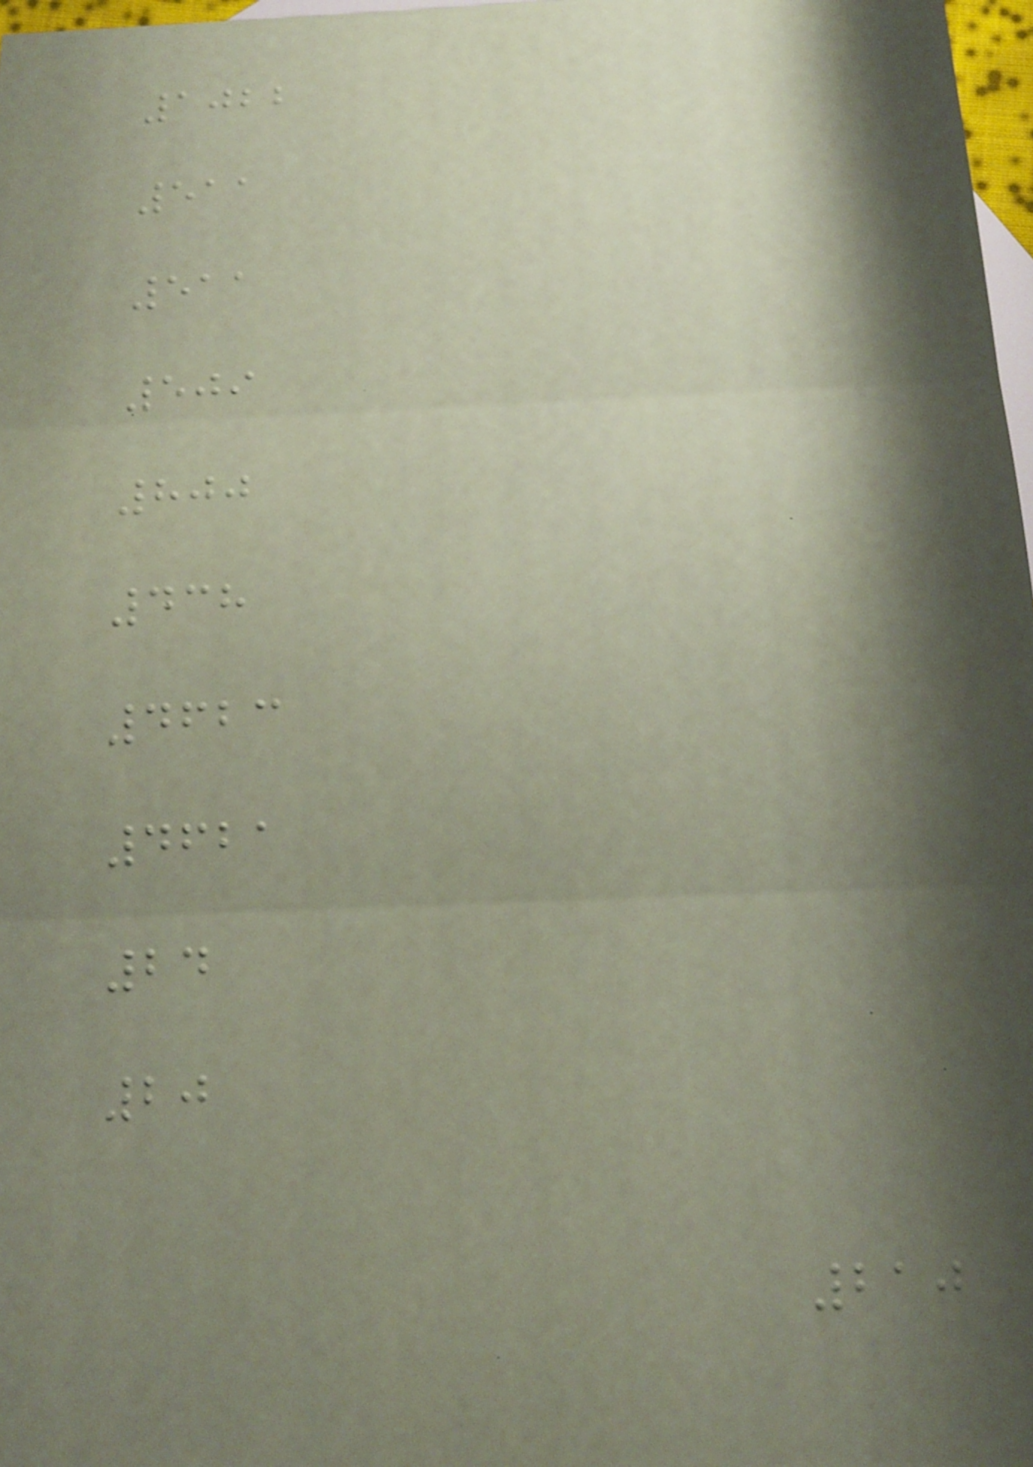1022
511
511
509
800
438
4623
4621
24
20
210
